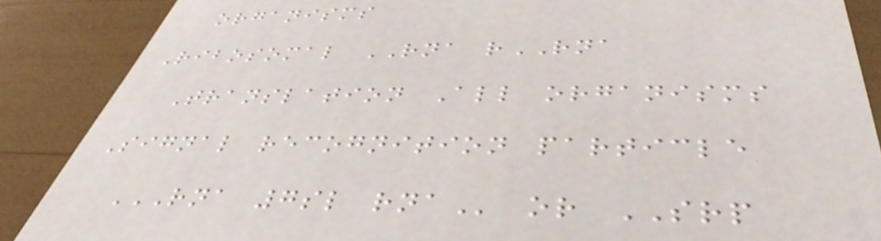organisms
Ribosomal RNA rRNA
Translation All organisms
Signal recognition particle
RNA 7SL RNA or SRP
